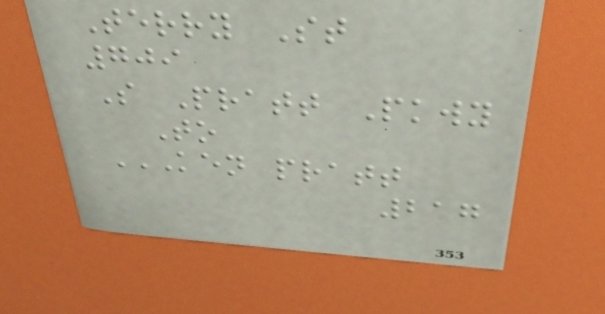Terry St
709
S Pratt Pkwy
To
KEN PRATT
217
